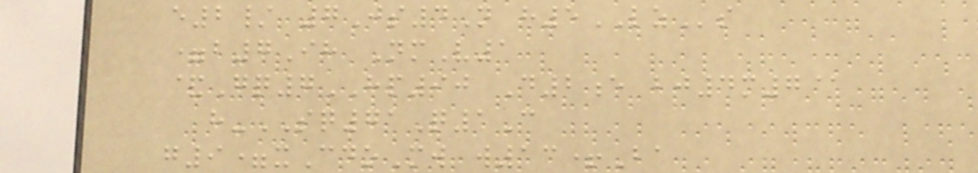e2/ 7Js4N h5LZs
=b7Ih NmV1
&Gq7HP90 D2e bj4m7@
h-SQ71Q1C
g9=xCdoMw w13+Ba
